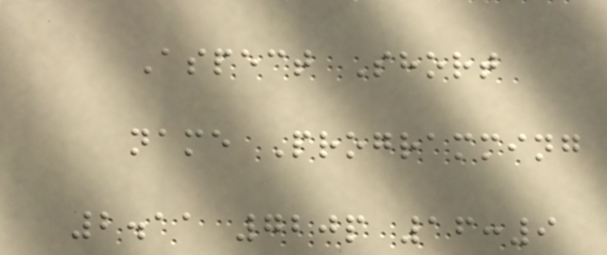Aspect Short
name Programming
2.11 720p 16:9
